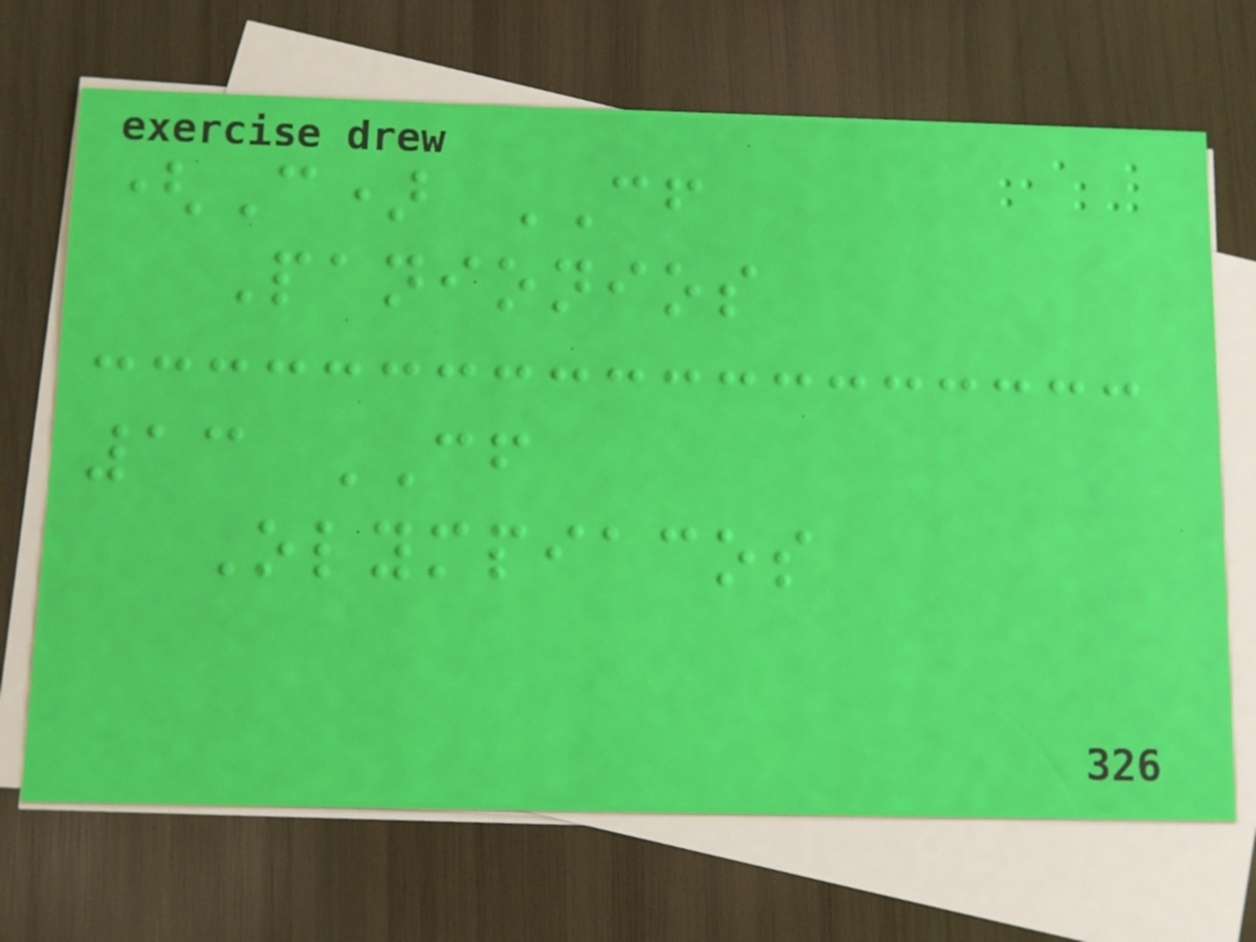(C) CF
Panionios
13 CF
Olympiacos
